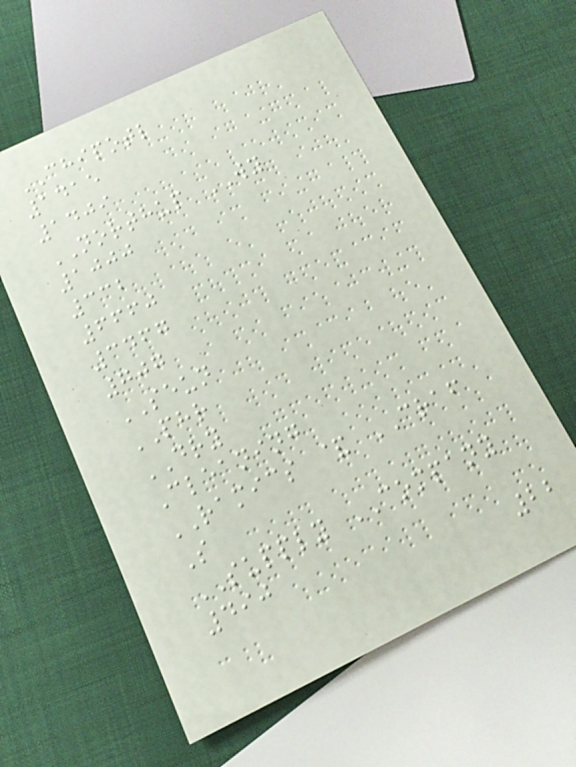CHIPOTL
1415
1409
NORTHUP WY
1000
332
6660
3467
707
SEUN
PHR
DRY
Cleaning
RAMICS & CRAF
S
SUPPLY COMPANY
490
22
